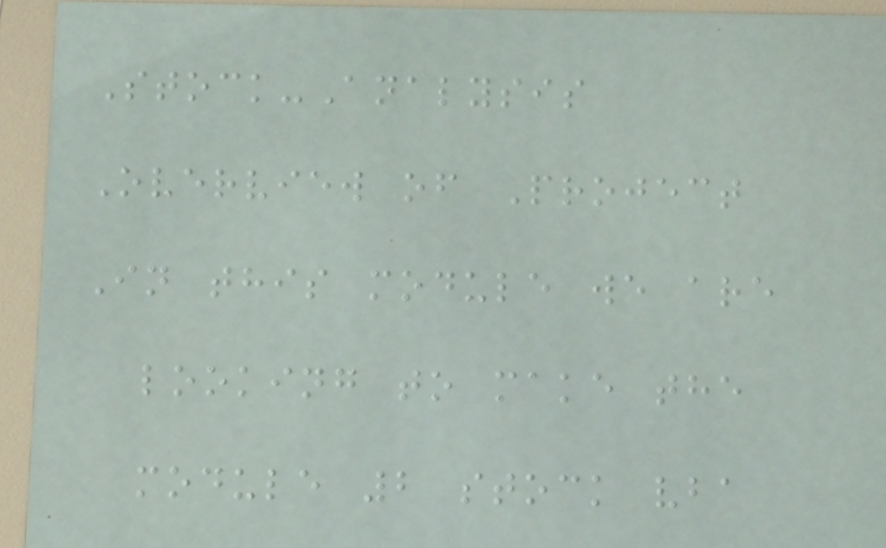Stock-Analysis
Overview of Project
In this module we are
looking to make the
module 2 stock vba
